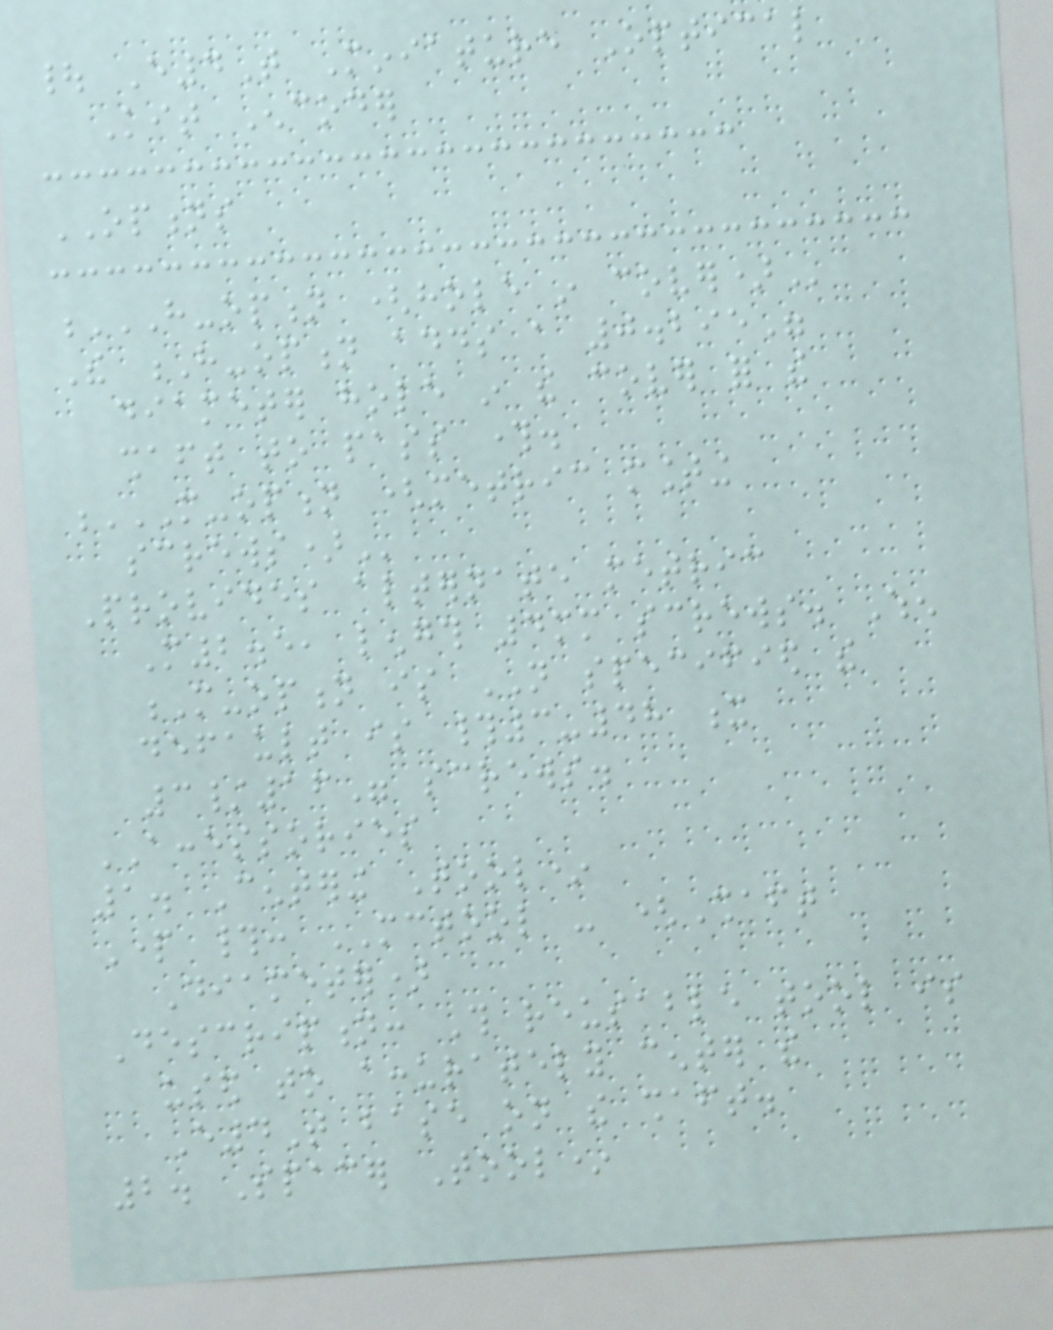| E4T Miniature Optical
Kit Encoder
OPTIONS
H-OPTION (HOLE IN COVER)
The H-option adds a 0.295"
diameter hole in the cover for the
shaft to pass through.
M-OPTION (METRIC MOUNTING
SCREWS)
Provides alternate metric
M2.5, length 4mm screws. When
M-option is NOT specified the
default is #3-48 x
3/16" screws.
ACCESSORIES
1. Centering Tool*
Part #: MCTOOL - (Shaft
Diameter)
Description: This reusable tool is
used to accurately center the
E4T base on the shaft.
2. Spacer Tool*
